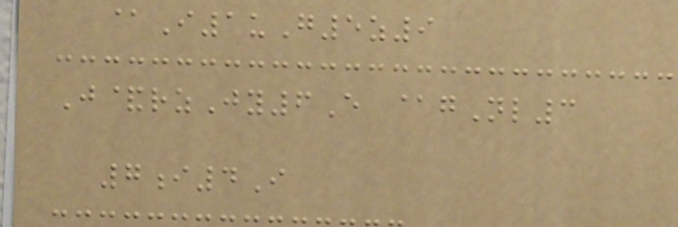@I1uG5z9
J&rzJy6E @gNl3
7i4I
